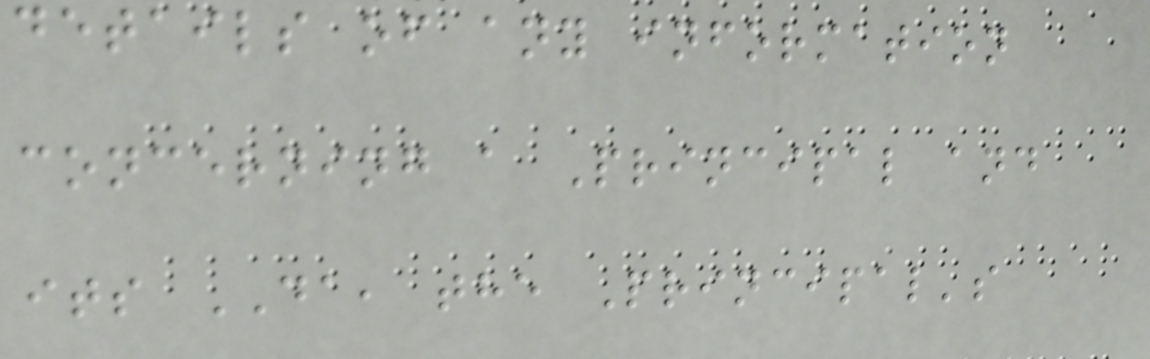details of any information
concerning a Principal and
its DA, the Principal's
